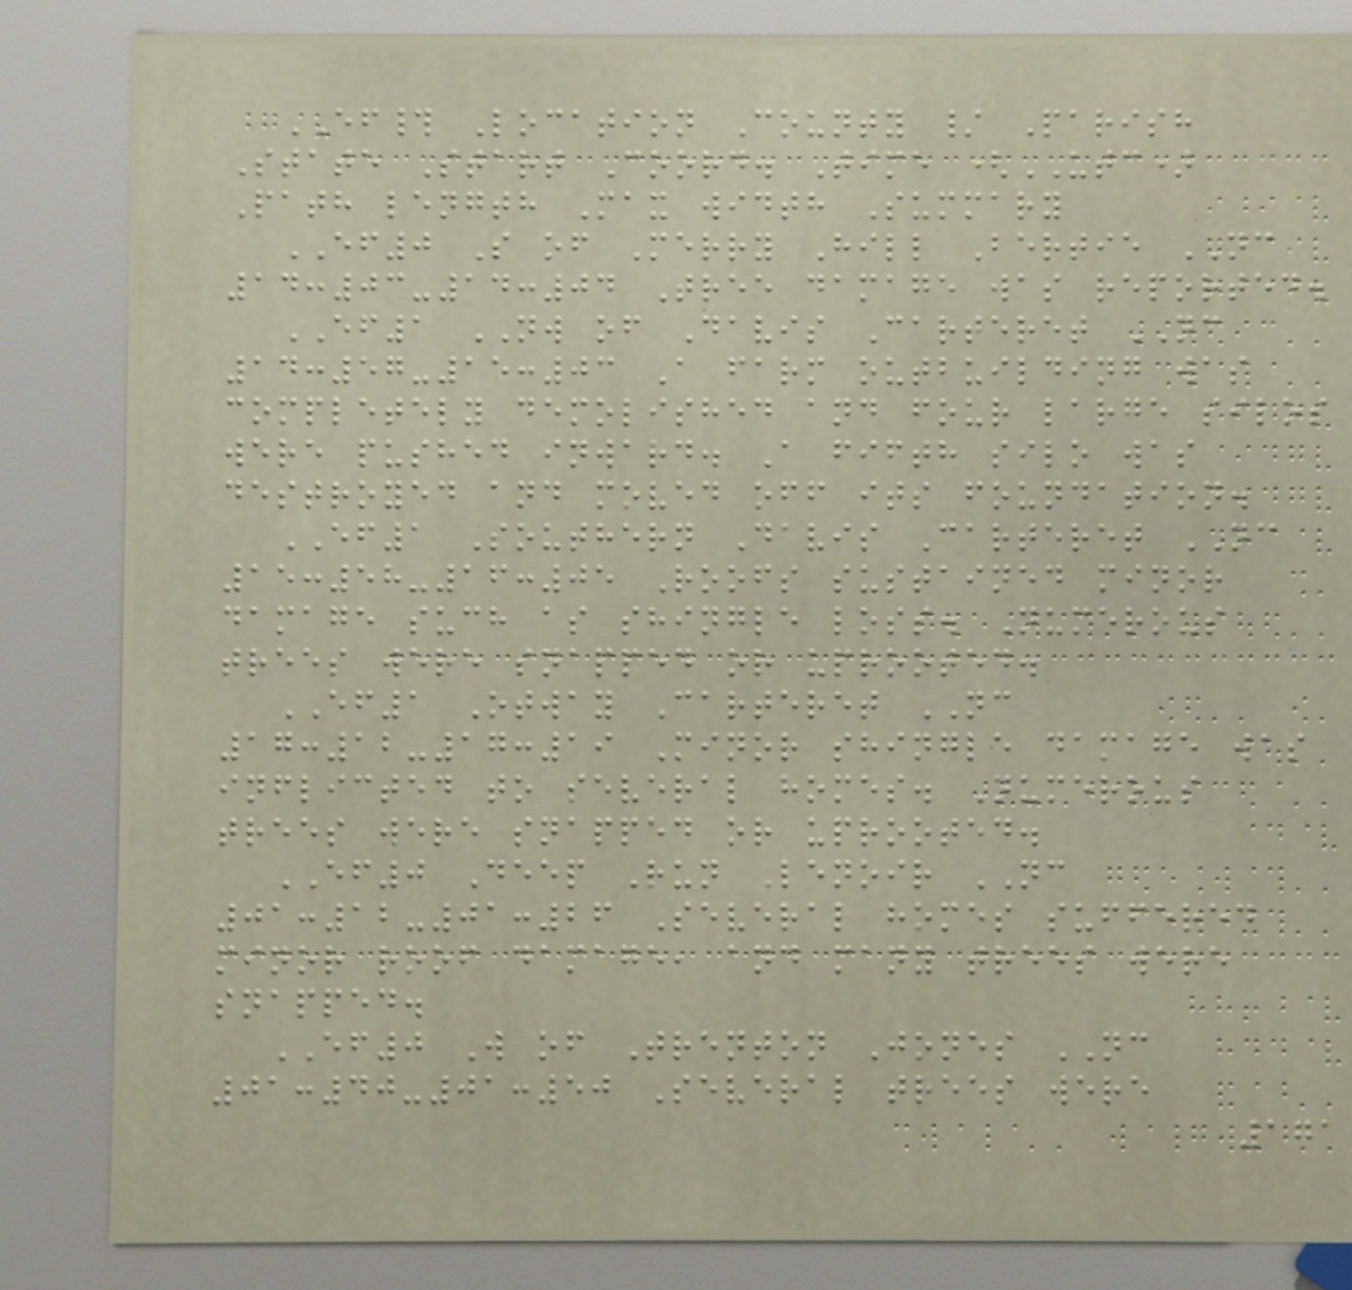EF# Location County / Parish
State Start Coord. Time (UTC)
Path length Max width Summary
EF0 S of Merry Hill Bertie NC
14:03-14:04 Tree damage was reported.
EF1 NW of Davis Carteret NC
14:57-15:03 A farm outbuilding was
completely demolished and four large silos
were pushed inward. A fifth silo was
destroyed and moved off its foundation.
EF1 Southern Davis Carteret NC
15:58-16:05 Roofs sustained minor
damage such as shingle loss. Numerous
trees were snapped or uprooted.
EF1 Otway Carteret NC
17:12-17:19 Minor shingle damage was
inflicted to several homes. Numerous
trees were snapped or uprooted.
EF0 Deep Run Lenoir NC
01:12-01:26 Several homes suffered
minor roof damage, and many trees were
snapped.
EF0 W of Trenton Jones NC
01:40-01:50 Several trees were
171
